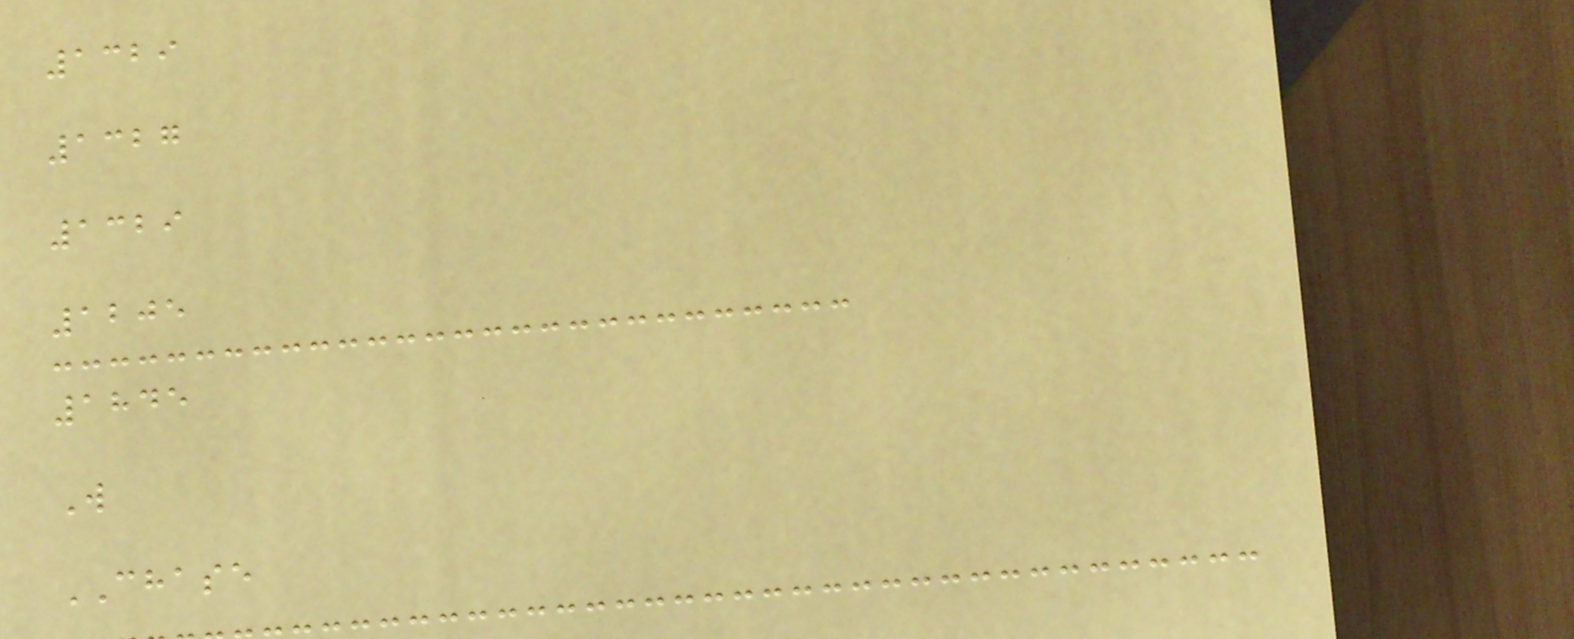1329
1327
1329
1205
1845
W
CHASE
